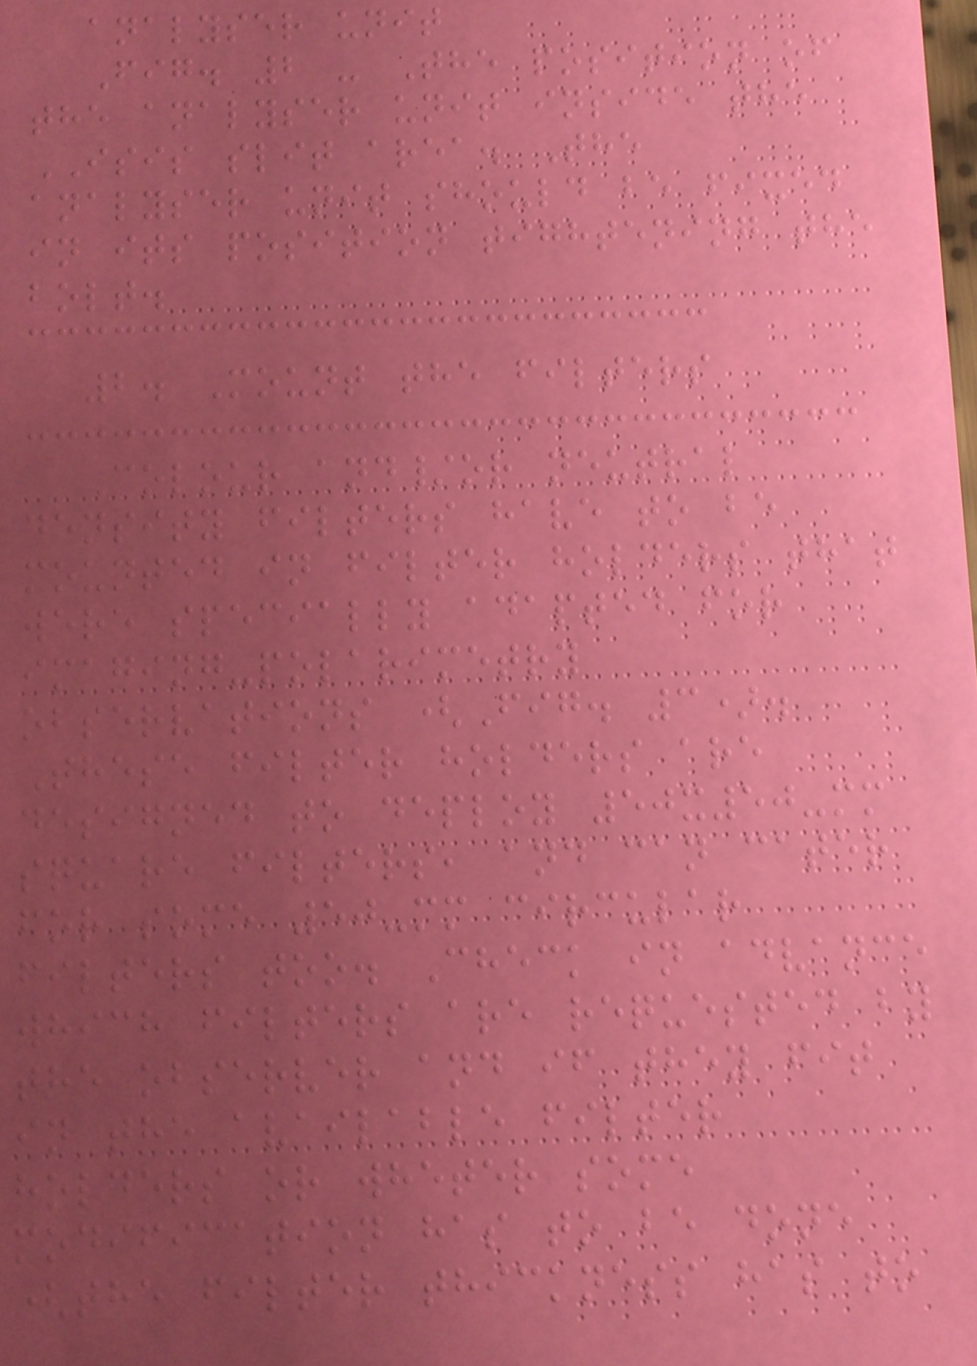analyser unit
Fig. 2 - The position of
the analyser unit inside the
ISIS slit area. The
analyser unit should be fixed
in its position tightening the
bolt.
2. Mount the filters
Colour and/or neutral
density filters have to be
mounted in filter holders that
were specially adapted for
imaging-polarimetry
observations (Fig. 3).
These filter holders are
designed to deploy 50x50-mm
square filters, and can cater
for some 50-mm circular
filters too. Check in advance
which filters are requested by
the observer and if they fit
in the available filter
holders or wheter some
modification has to be done
(the filter thickness has to
